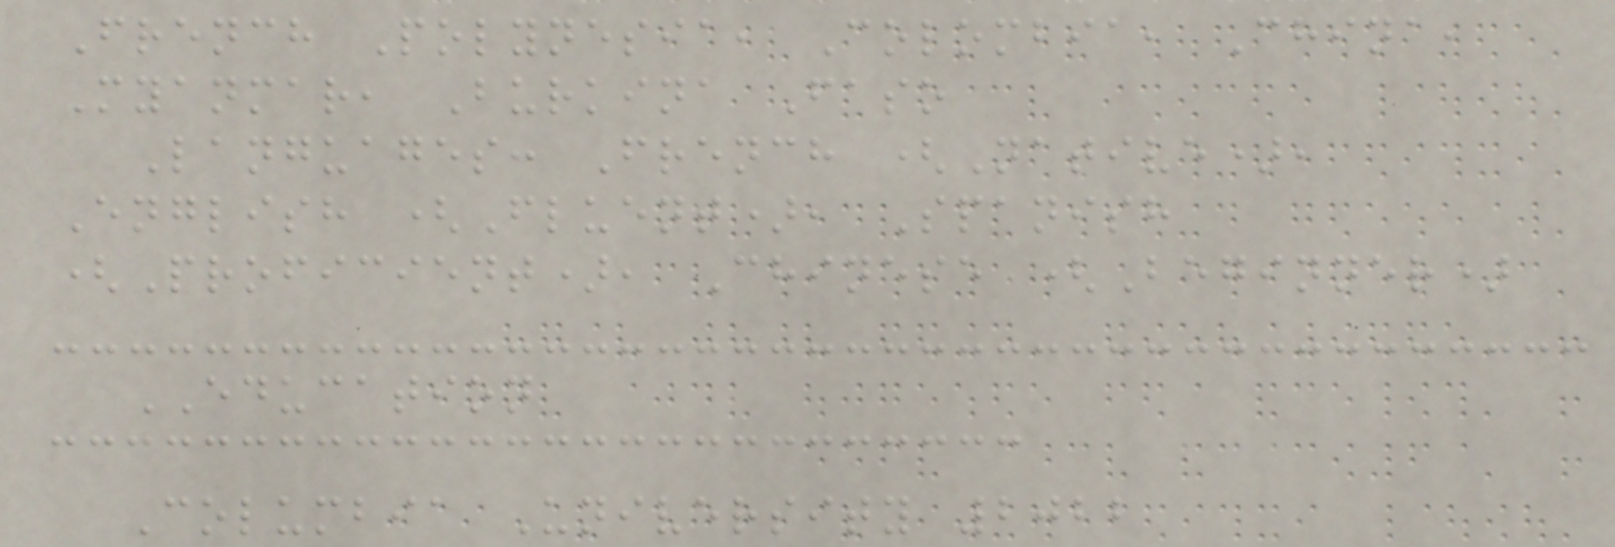French Polynesia, Colombia, China,
Myanmar, Burkina Faso
Languages: French (Native),
English (Fluent), Spanish
(Proficient), Chinese (Beginner)
EDUCATION
Columbia University 2022
